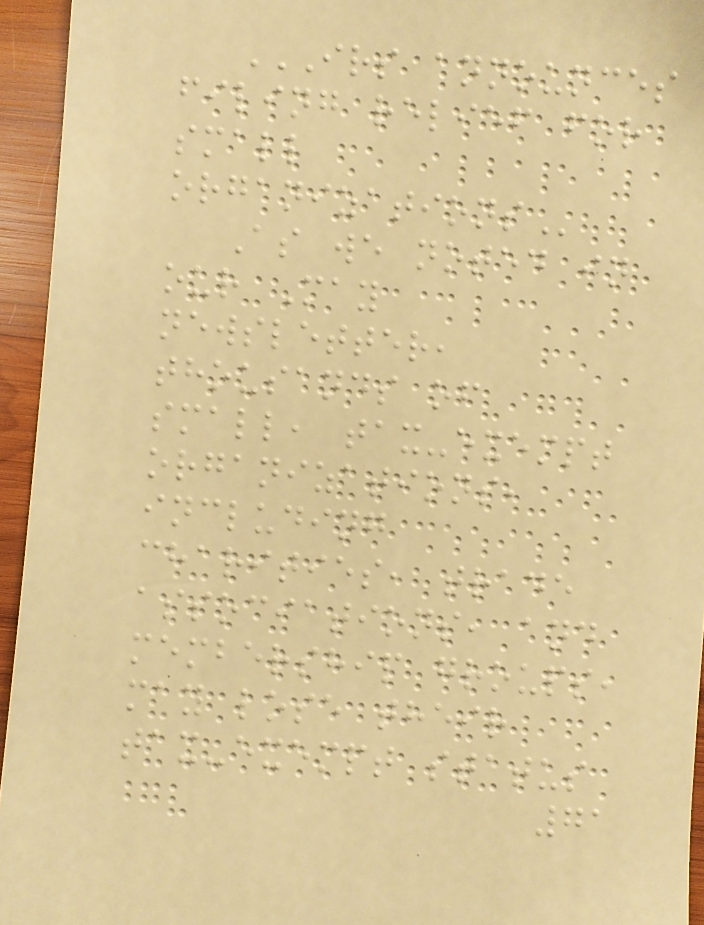IRS ANNOUNCES
FILING RELIEF FOR
SMALL
ORGANIZATIONS
As we noted in
our May
newsletter,
thousands of
small, tax-exempt
organizations,
including
charities, trade
associations, and
membership groups,
may lose their
tax-exempt status
71
